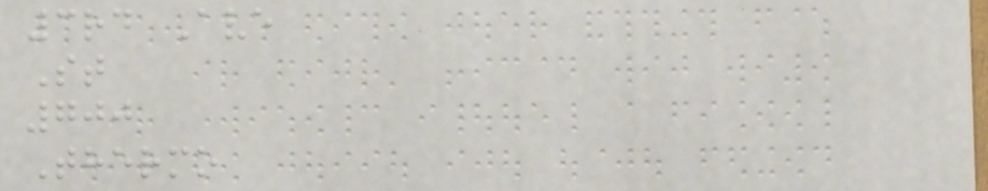3rd Ave
St
700
Thermo
